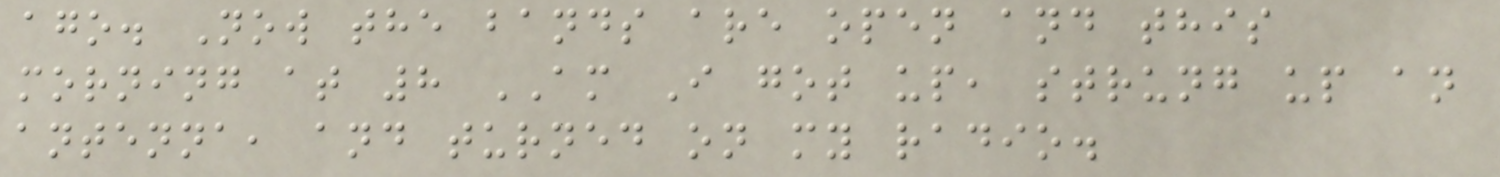ago. Now the bands are open and this
morning at 8 AM I got up, strung up an
antenna, and turned on my radio.
